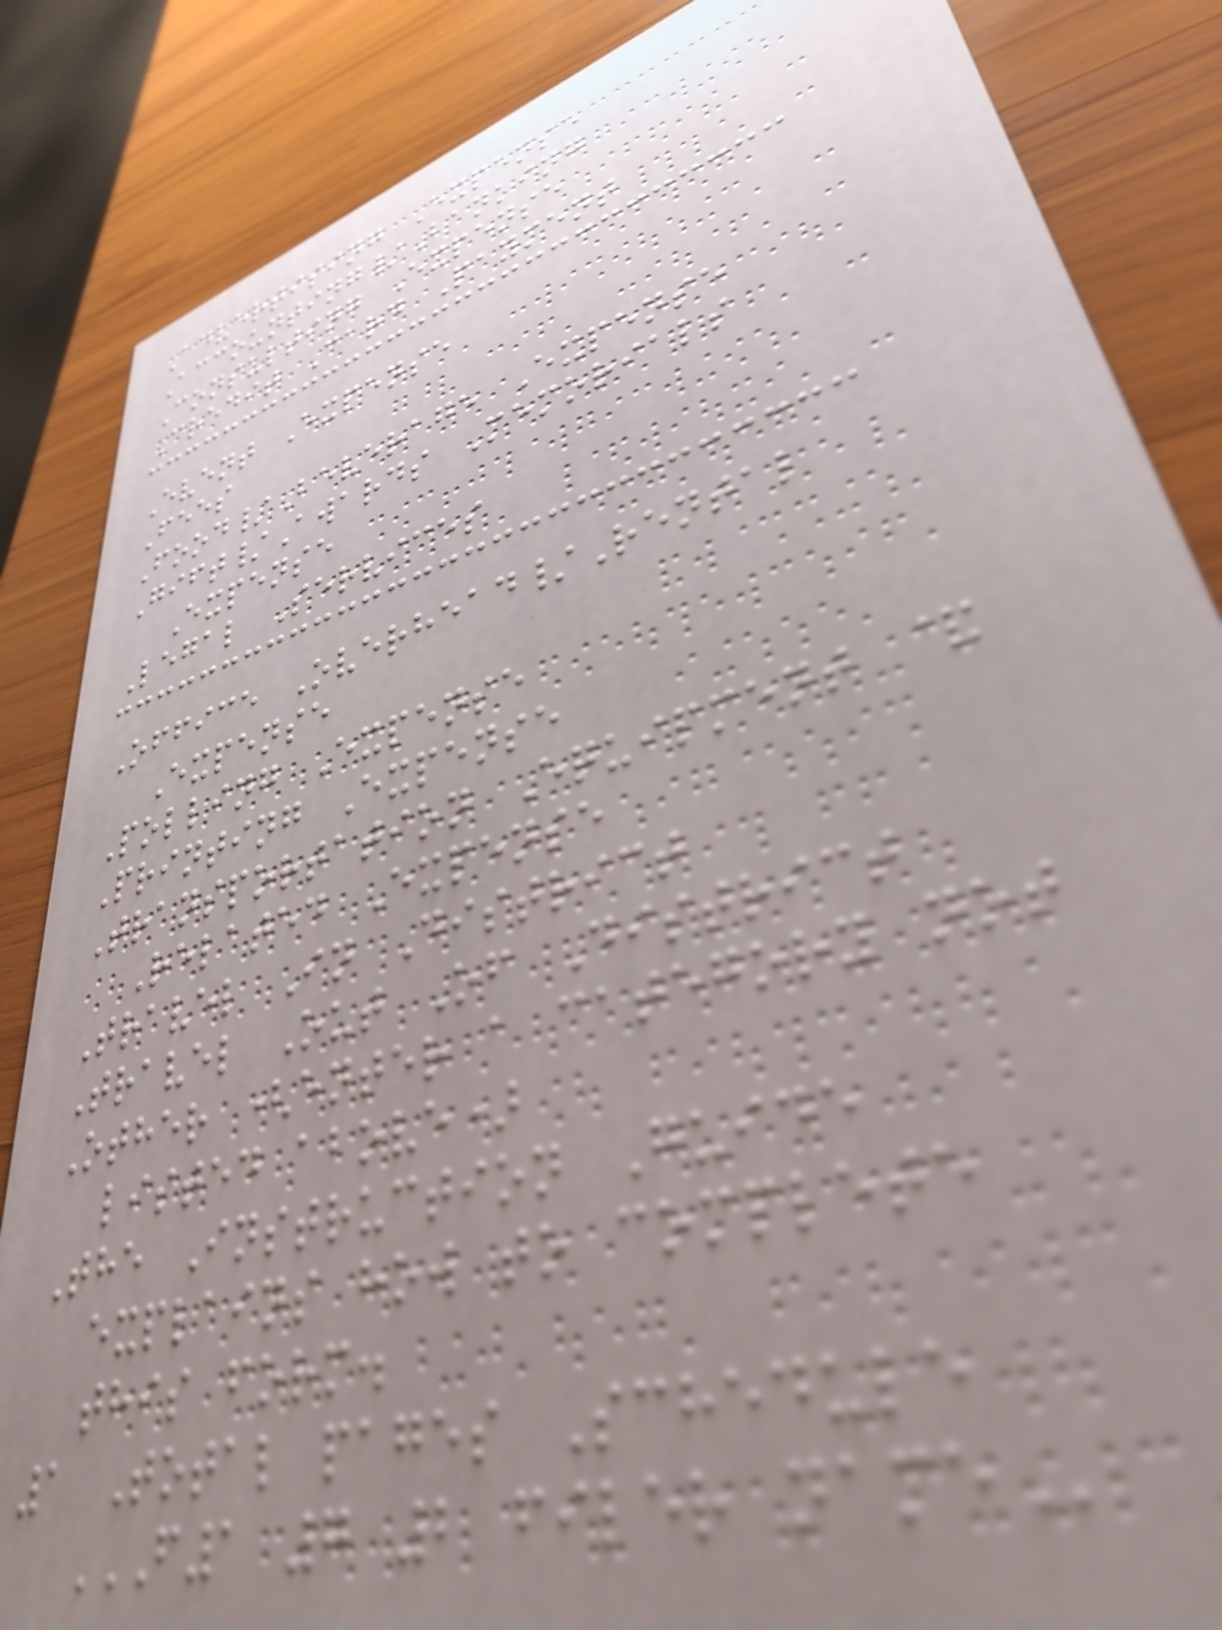Advertising Expense
Accounting/Banking
Consulting Expense
Credit Card Payment
Event Expense
Fees
Food/Beverage Expense
Gift/Awards Memorials
Expense
Legal Services
Office Overhead/Rental
Expense
Polling Expense
Printing Expense
Transportation Equipment &
Related Expense
Travel In District
Travel Out Of District
Other (enter a category not
listed above)
The Instruction Guide
explains how to complete
this form.
1 Total pages Schedule
F1 7 2 FILER NAME
